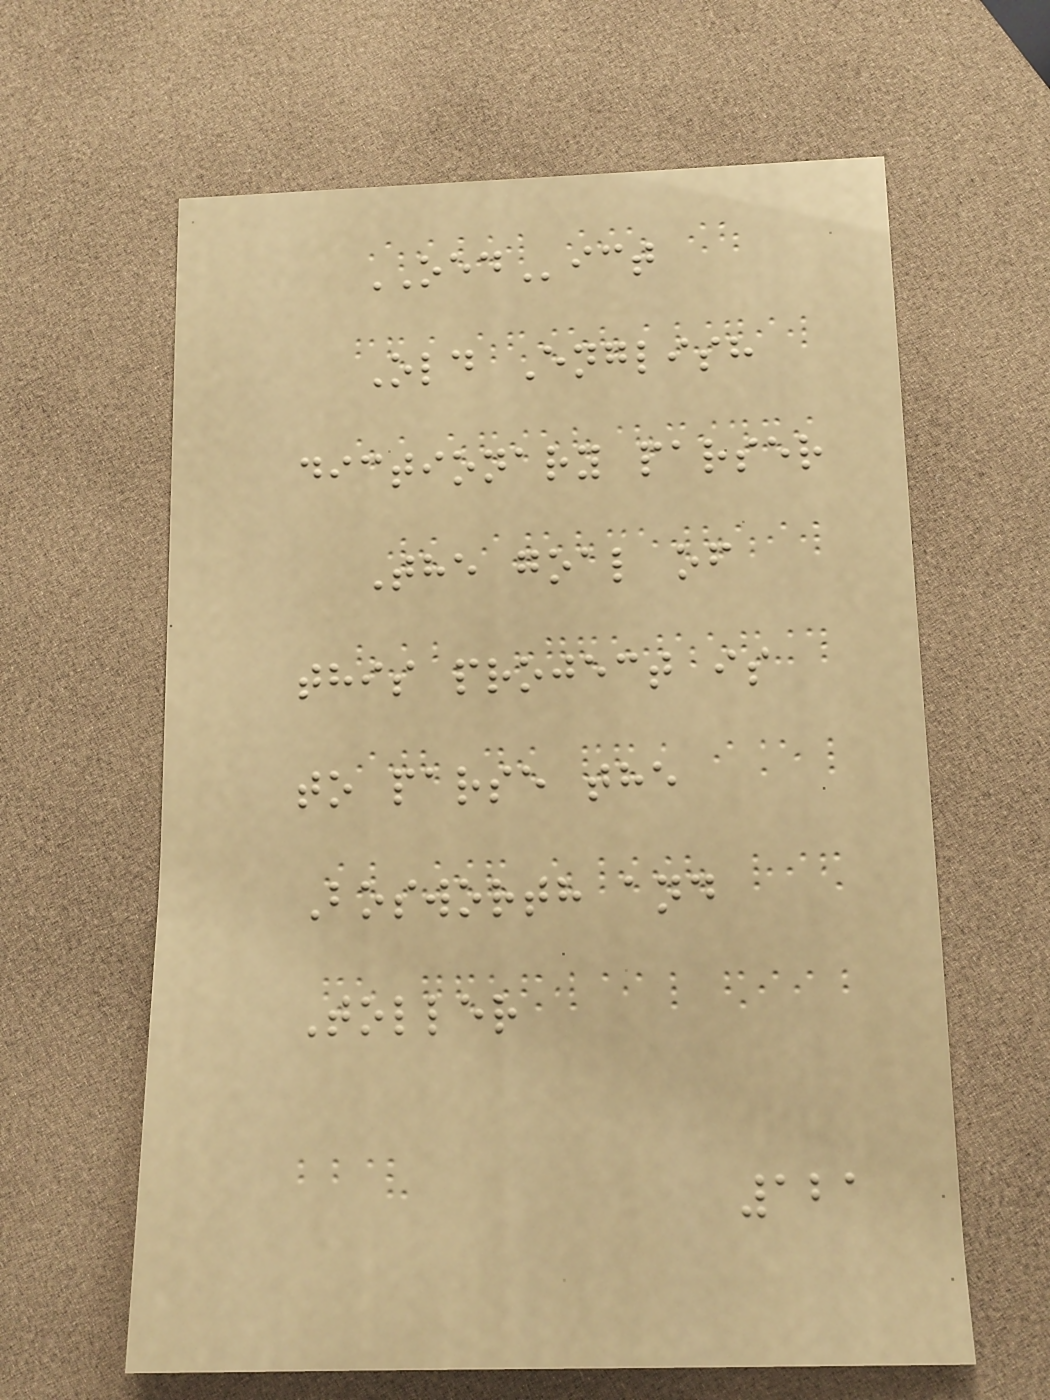OEDict
Old English
dictionary parser
The goal of
this project is
to parse the
Bosworth and
Toller
121
